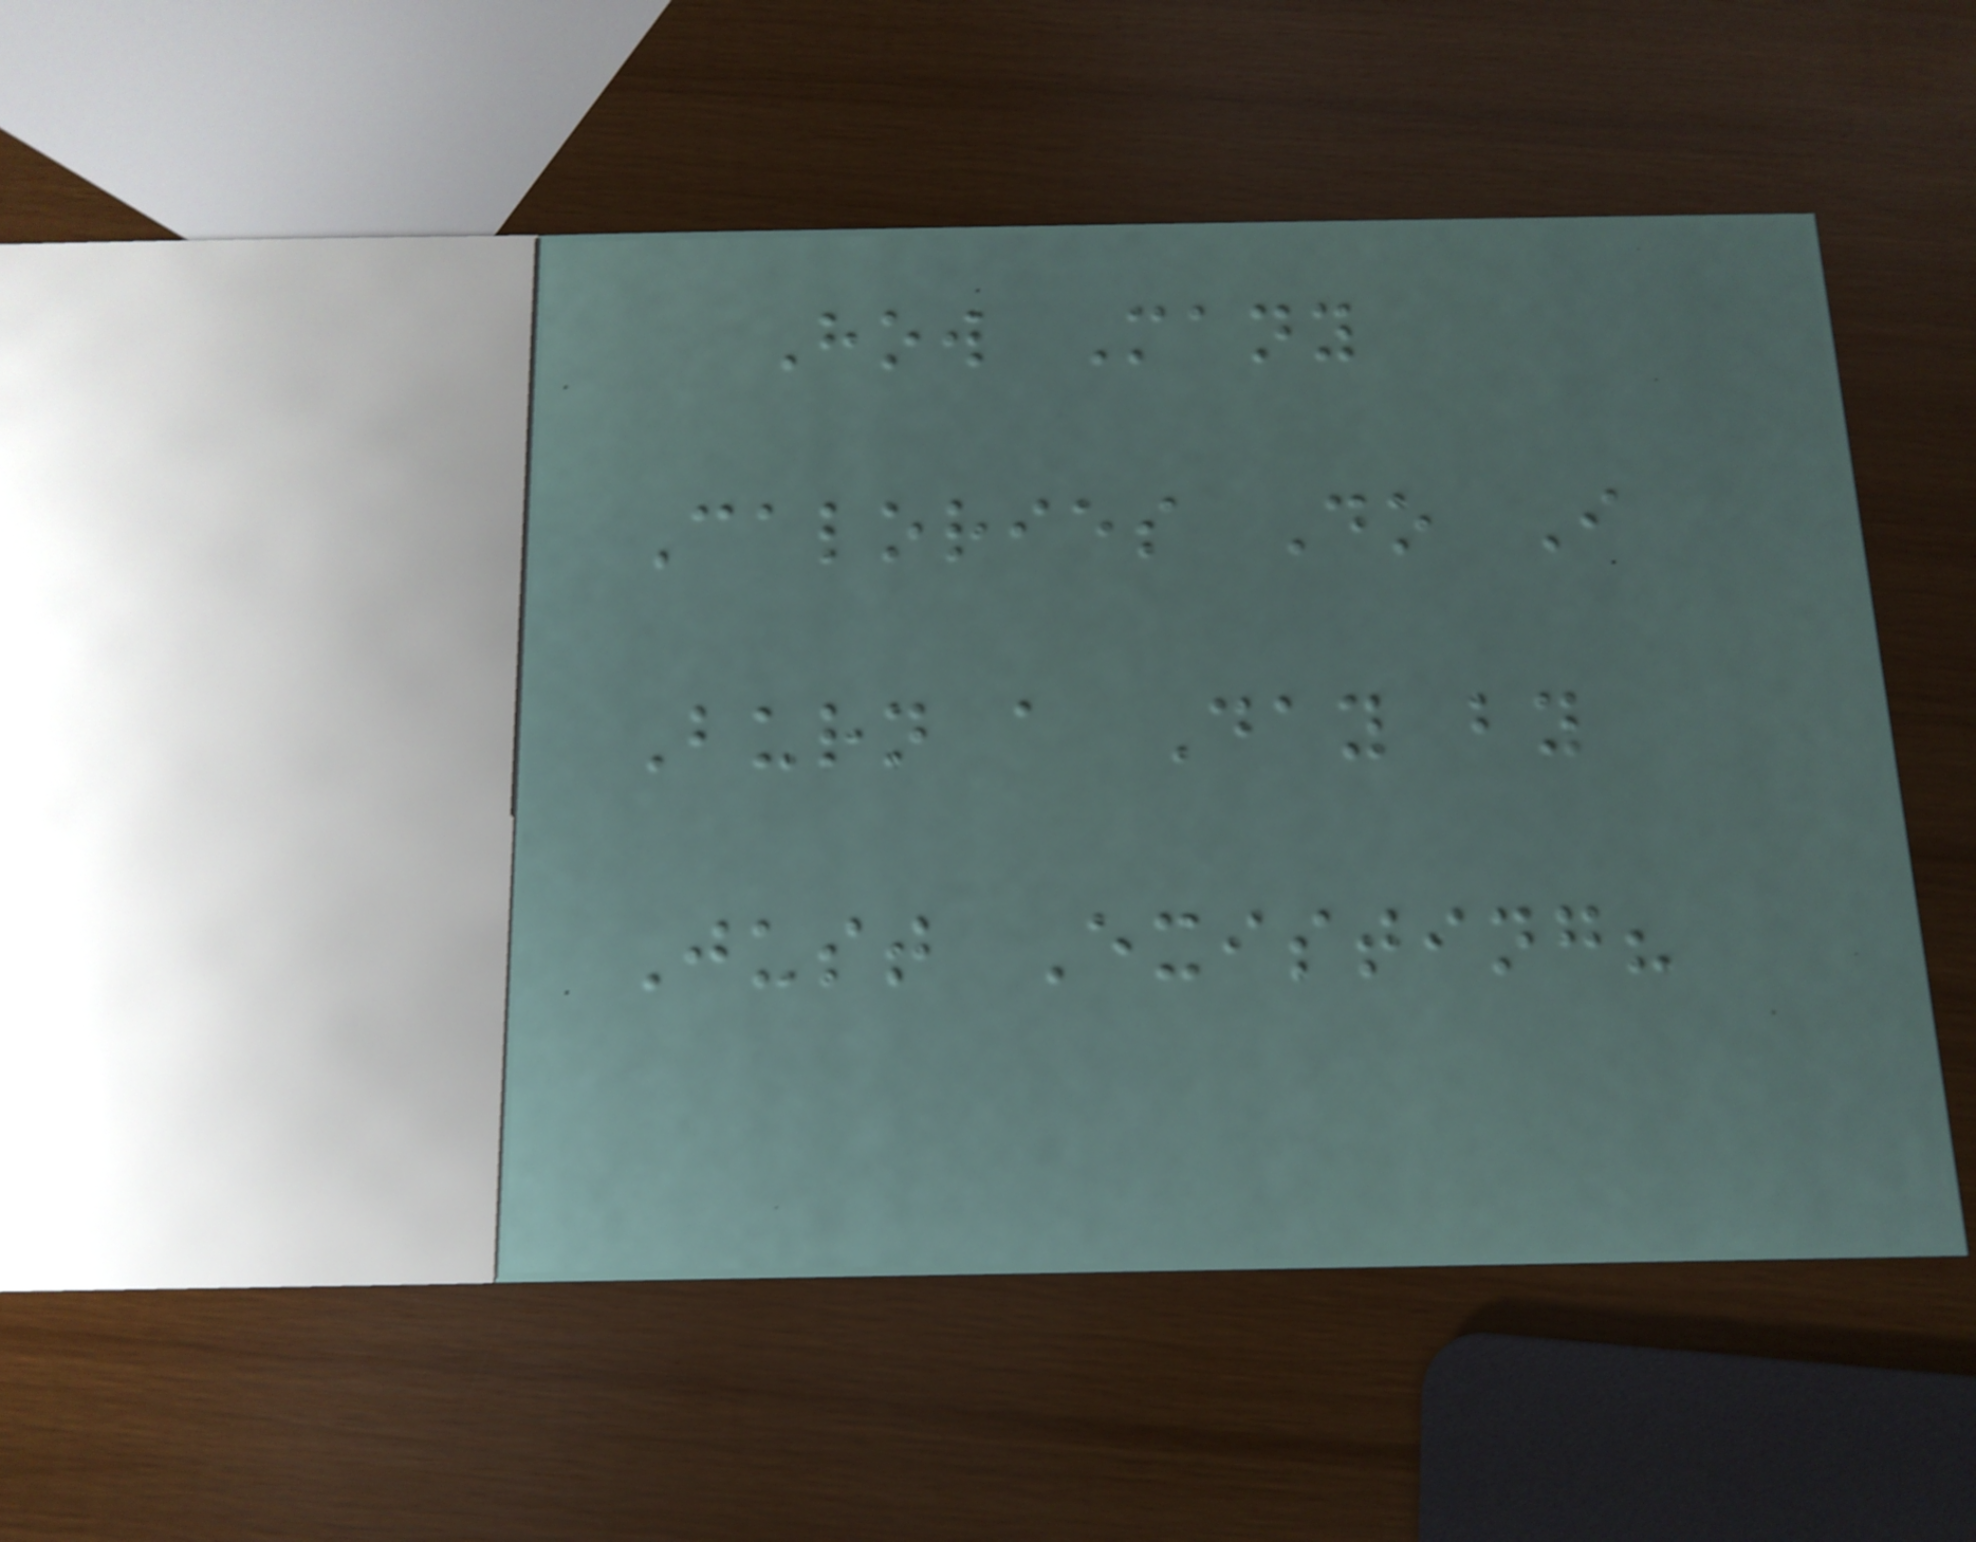How Many
Calories Do I
Burn a Day by
Just Existing?
